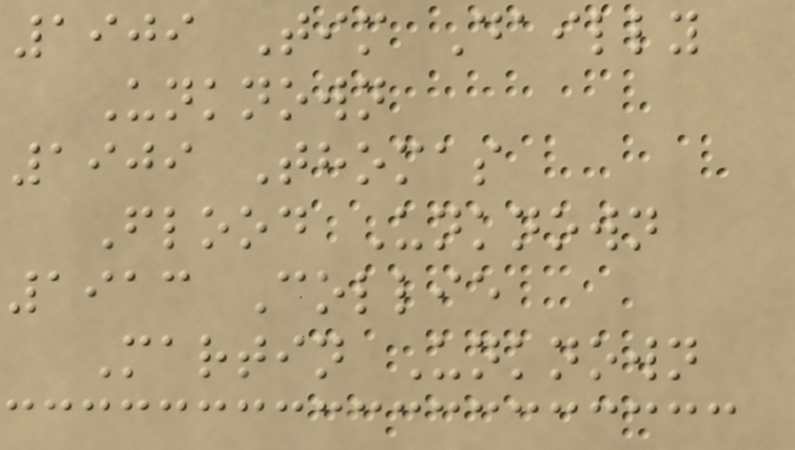1909 Tim Dailly
Unknown
1909 Thomas
Flood Unknown
1913 Collie
Martin Unknown
